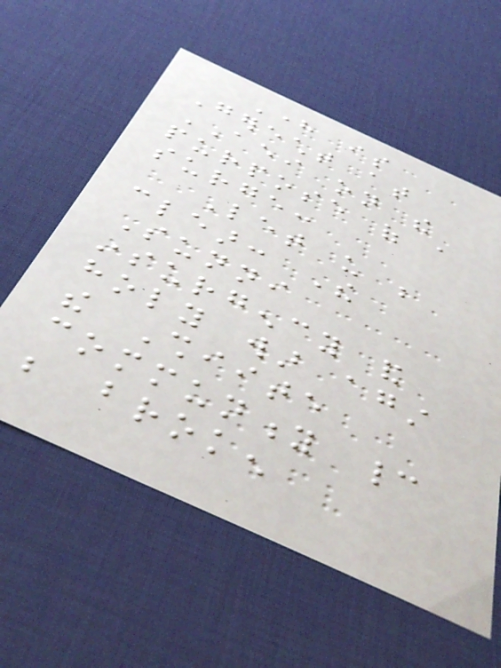Here is
Gerecht at
AEI on the
purpose of a
surge:
Let us be
clear: The
Sunni
insurgency and
holy war against
the Shiite
community cannot
be broken
